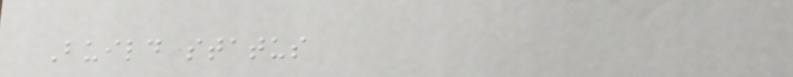Build status
